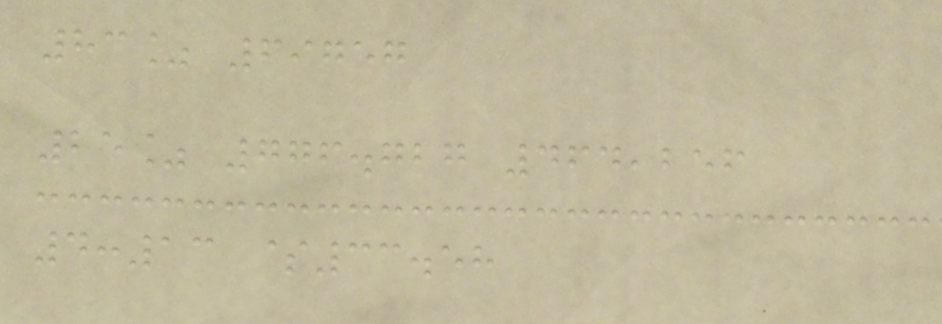83% 69757
25% 776.727 464,256
4:13 $33.58
